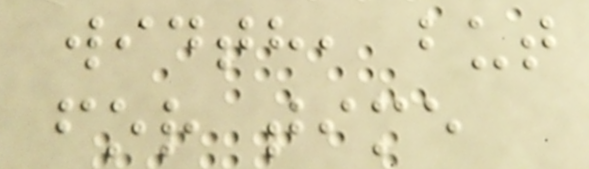width, but
for time
